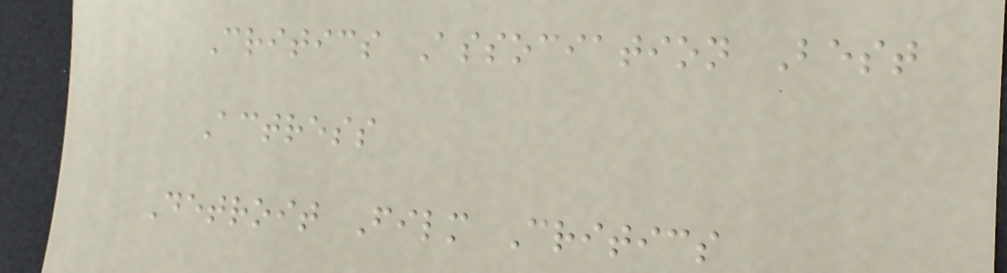Critics Association Best
Actress
Detroit Film Critics
